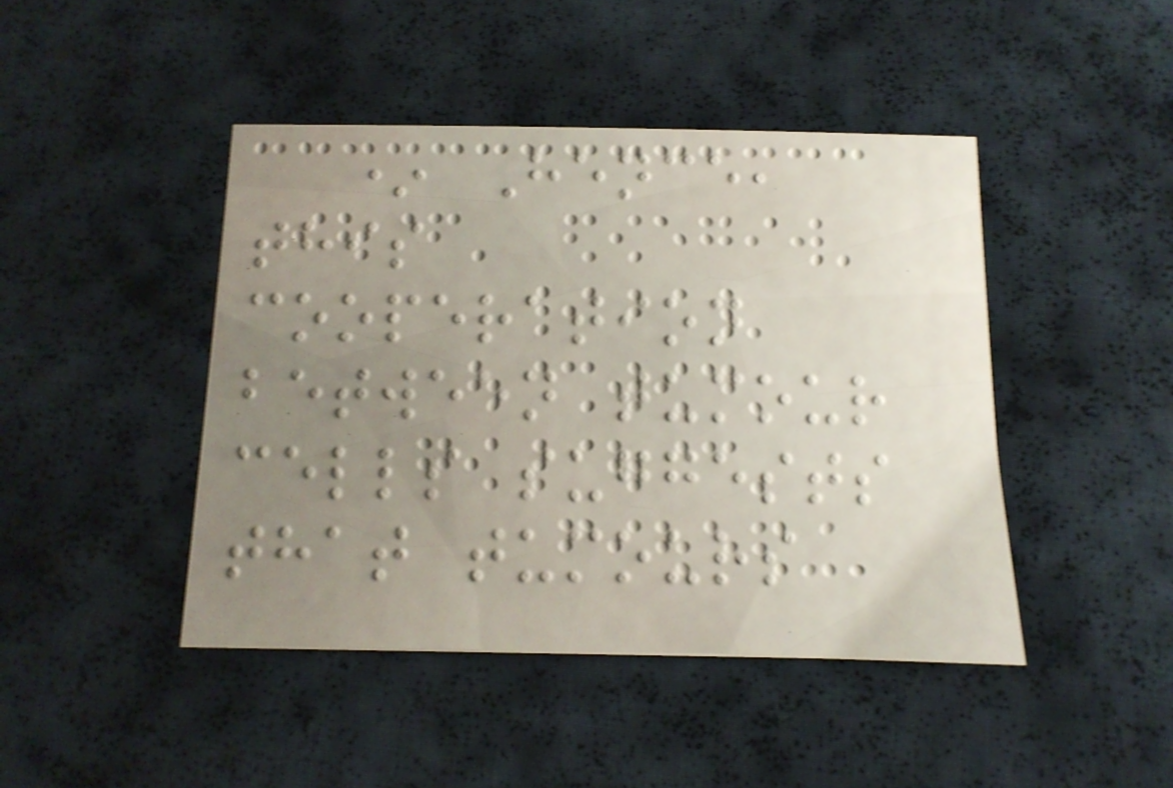* Hence,
this
cooperation
between tumour
cells suggests
that tumours
